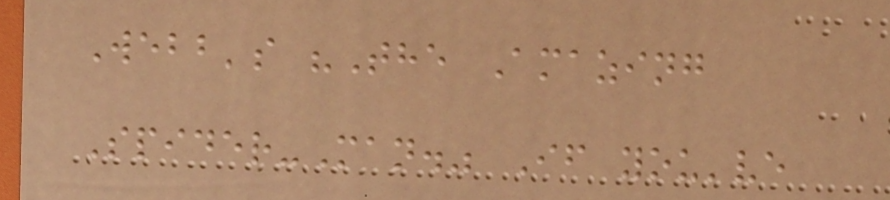Webb's "The Amazing
Spider-Man." If you've
